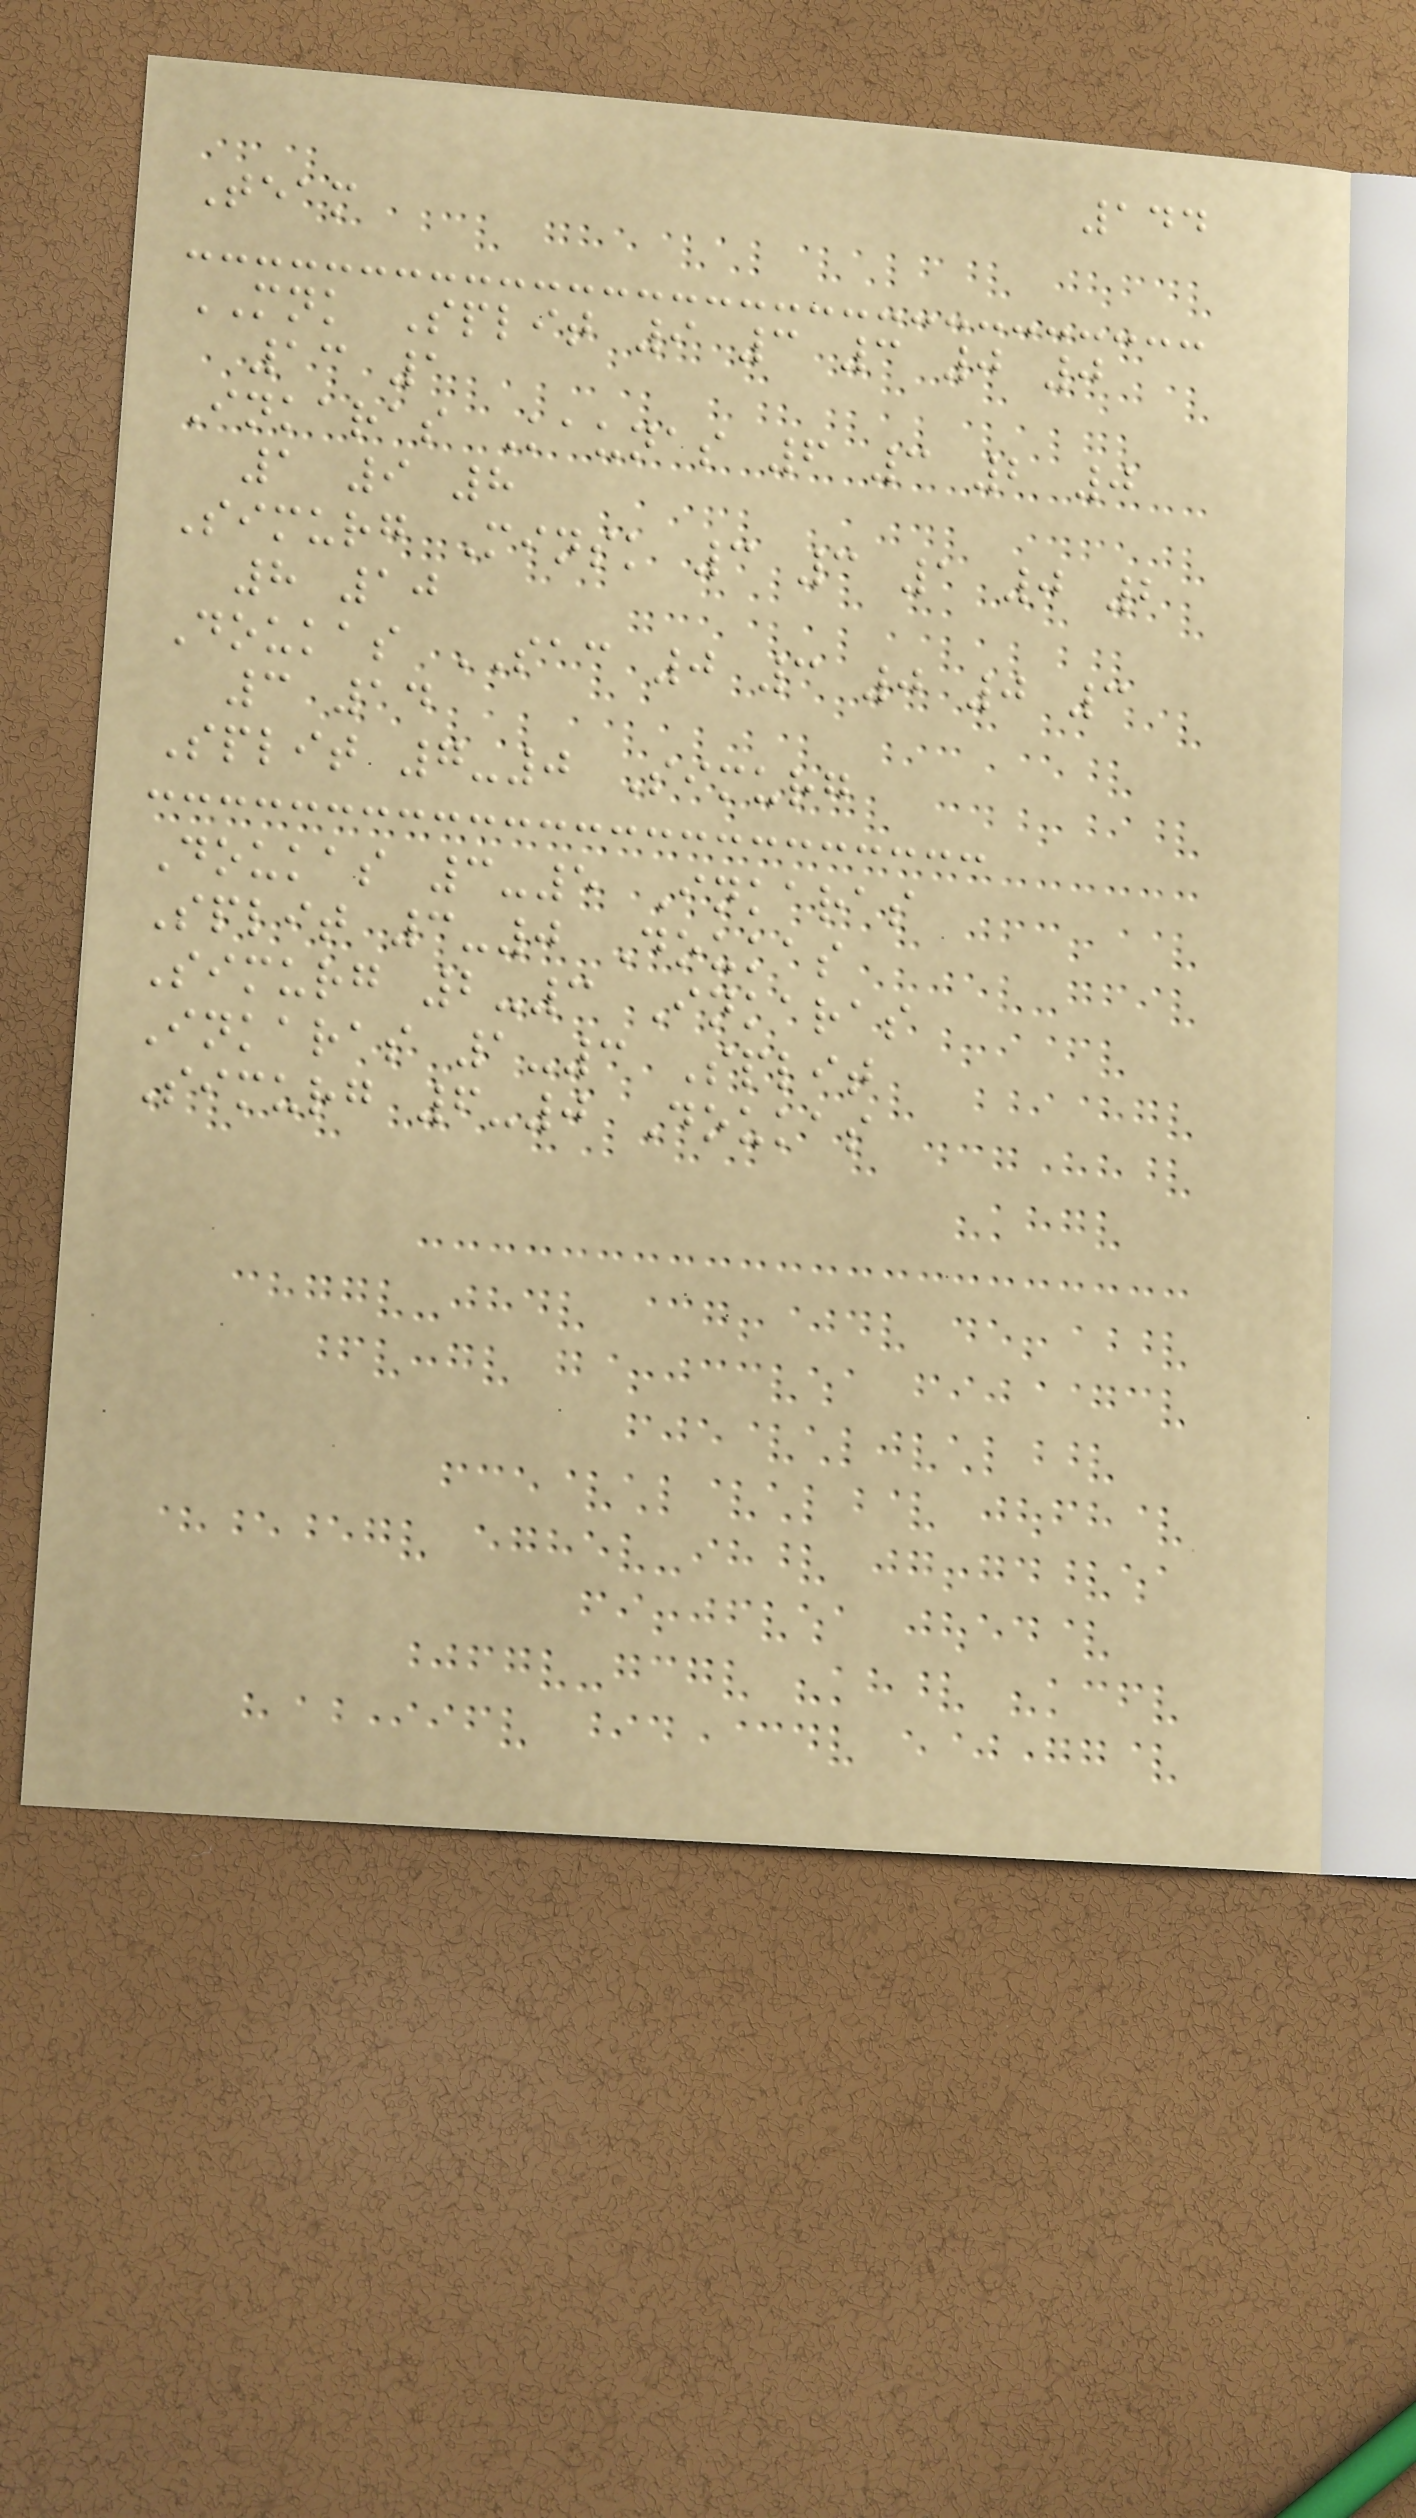144
Team
MNK Split 9 3 3 0 0
13 1
Inkaras Kaunas 6 3 2 0
1 9 8
Simurg Minsk 3 3 1 0 2
8 10
Doukas SAC 0 3 0 0 3
3 14
Split 7-0 Simurg
Doukas 3-5 Inkaras
Split 3-0 Doukas
Simurg 2-3 Inkaras
Inkaras 1-3 Split
Simurg 6-0 Doukas
